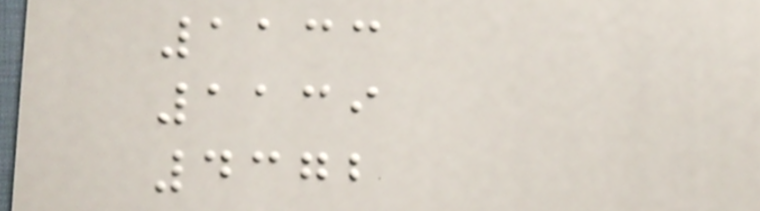1133
1139
4372
